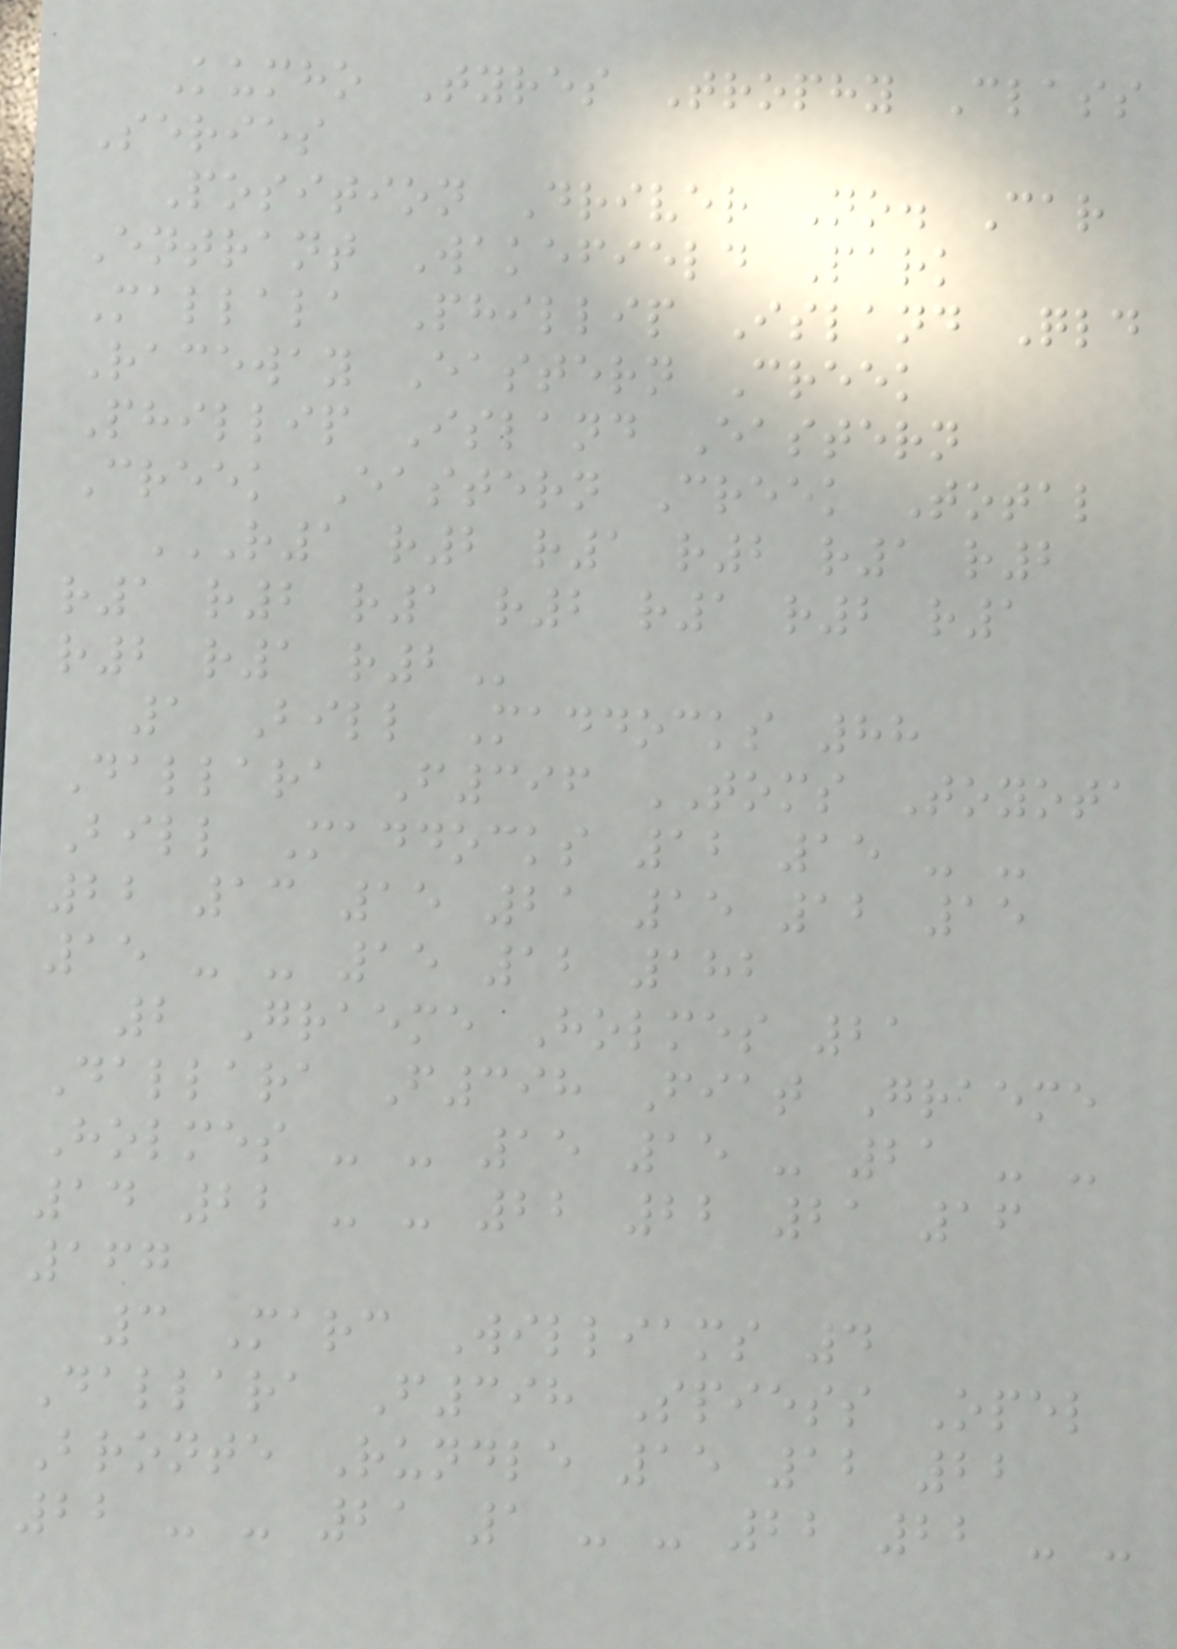Kumho Tyres Trophy Class
Series
Position Driver No. Car
Entrant Wakefield Park
Mallala Phillip Island Qld
Raceway Eastern Creek
Phillip Island Eastern
Creek Eastern Creek Total
R1 R2 R1 R2 R1 R2
R1 R2 R1 R2 R1 R2 R1
R2 R1 R2
1 Bill Maddocks 88
Dallara F396 TOMS Toyota
Bill Maddocks 12 15 - -
22 13 15 21 15 12 15
15 - - 15 12 182
2 Graeme Holmes 21
Dallara F398 Fiat Graeme
Holmes - - 15 15 - 21 - -
14 22 - - 22 22 21 16
167
3 Marc Williams 4
Dallara F398 Spiess Opel
Bronte Rundle 15 12 22
22 - - 21 1 - - 22 22 - -
